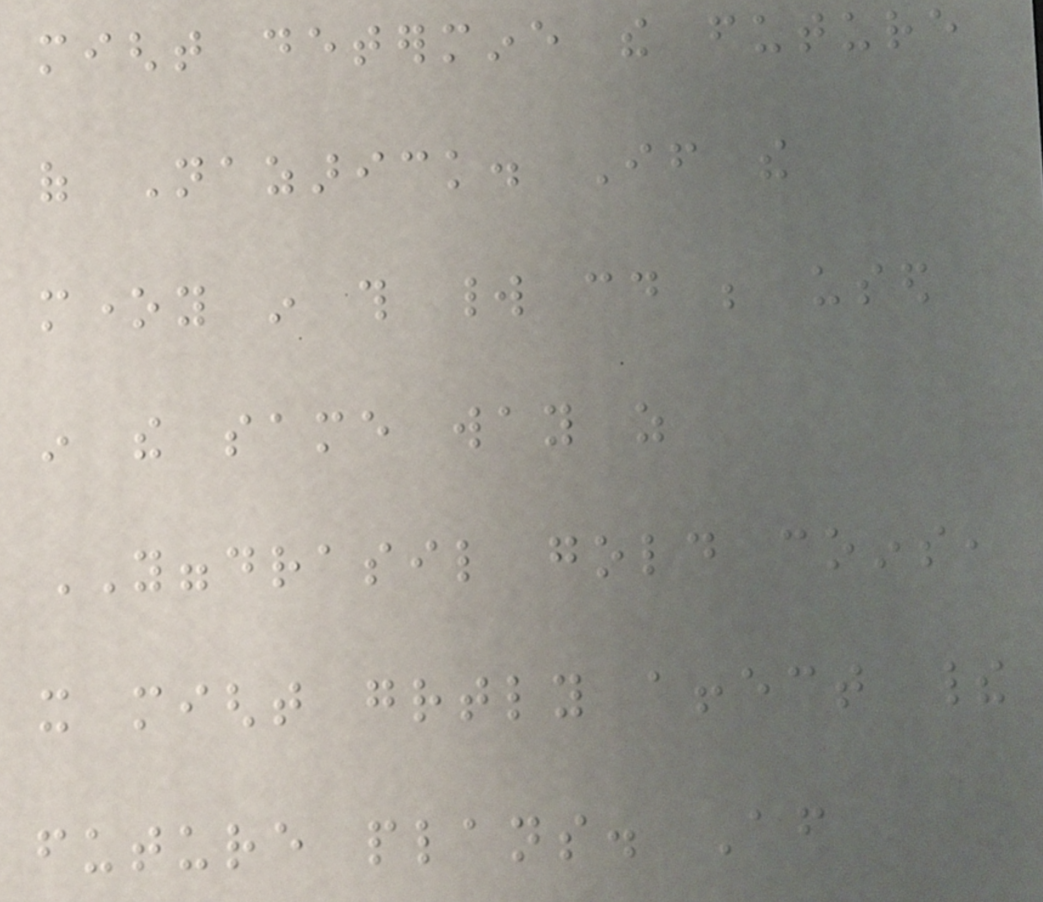might determine the future
of Nazarick. If the
money in this world could be used
in the same way as
YGGDRASIL gold coins,
it might greatly affect their
future plans. After
